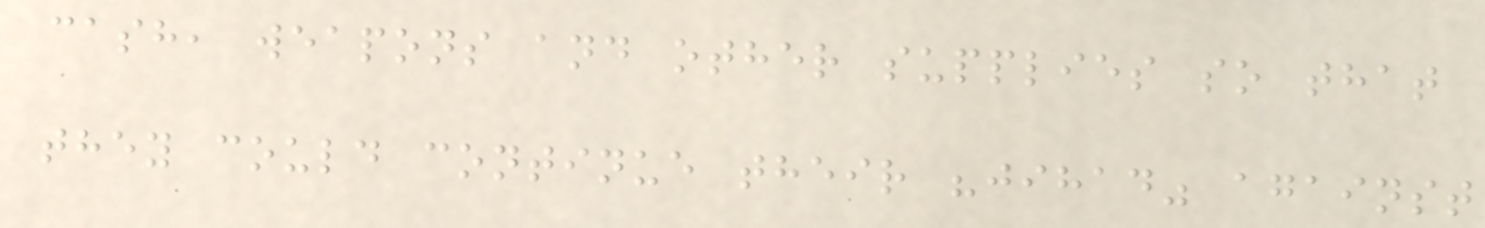cash, weapons and other supplies so that
they could continue their "jihad" against
